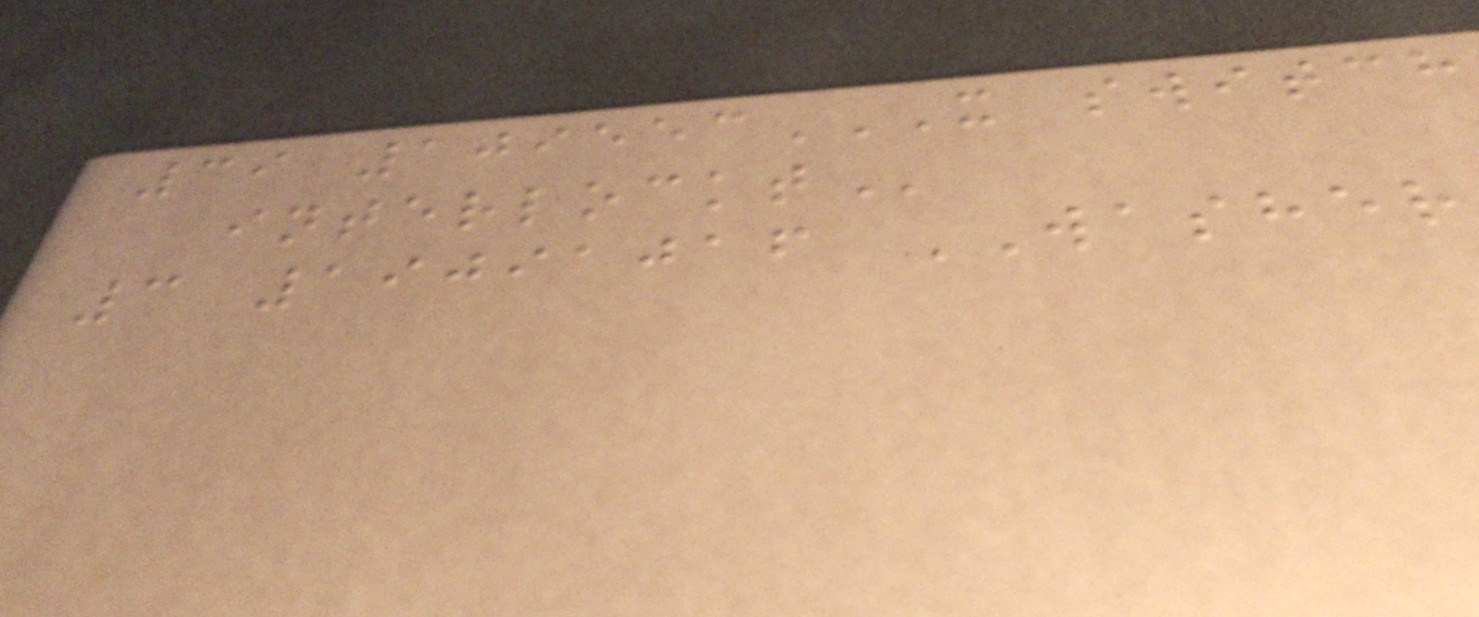39 109553X SWITCH
INTERLOCKT
3 19091016 WASHER
